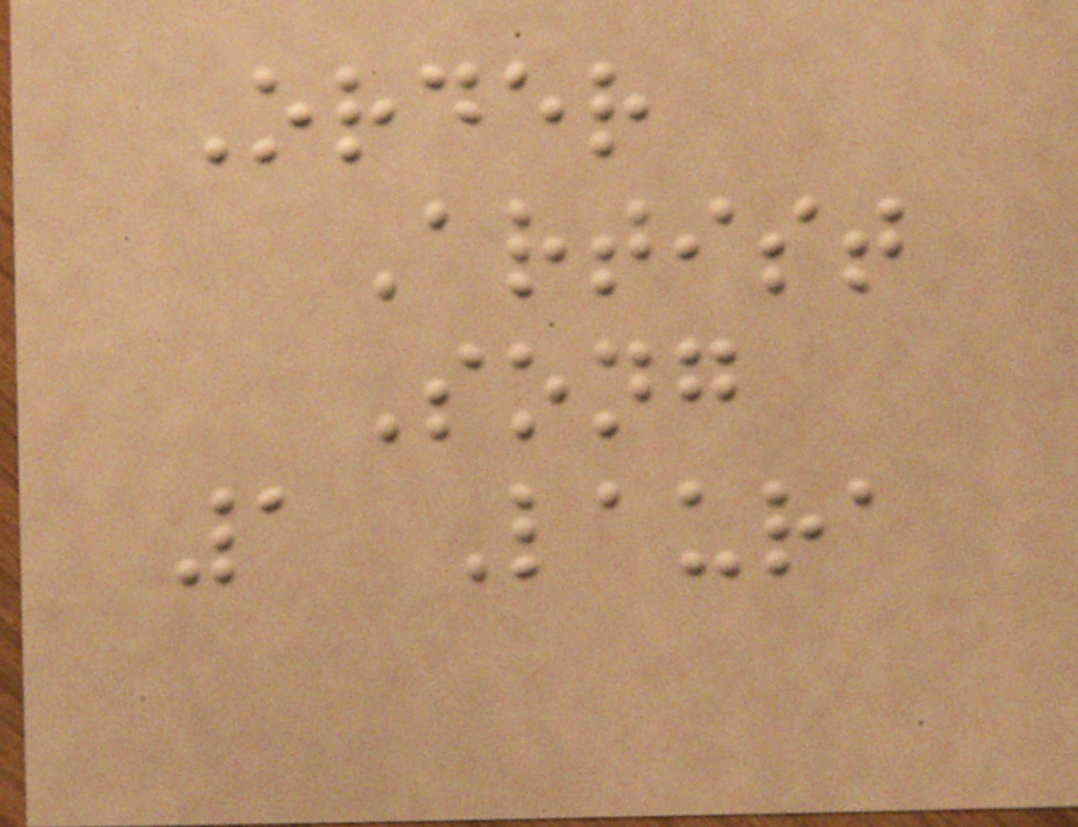Order
Artist
Song
1 Laura
